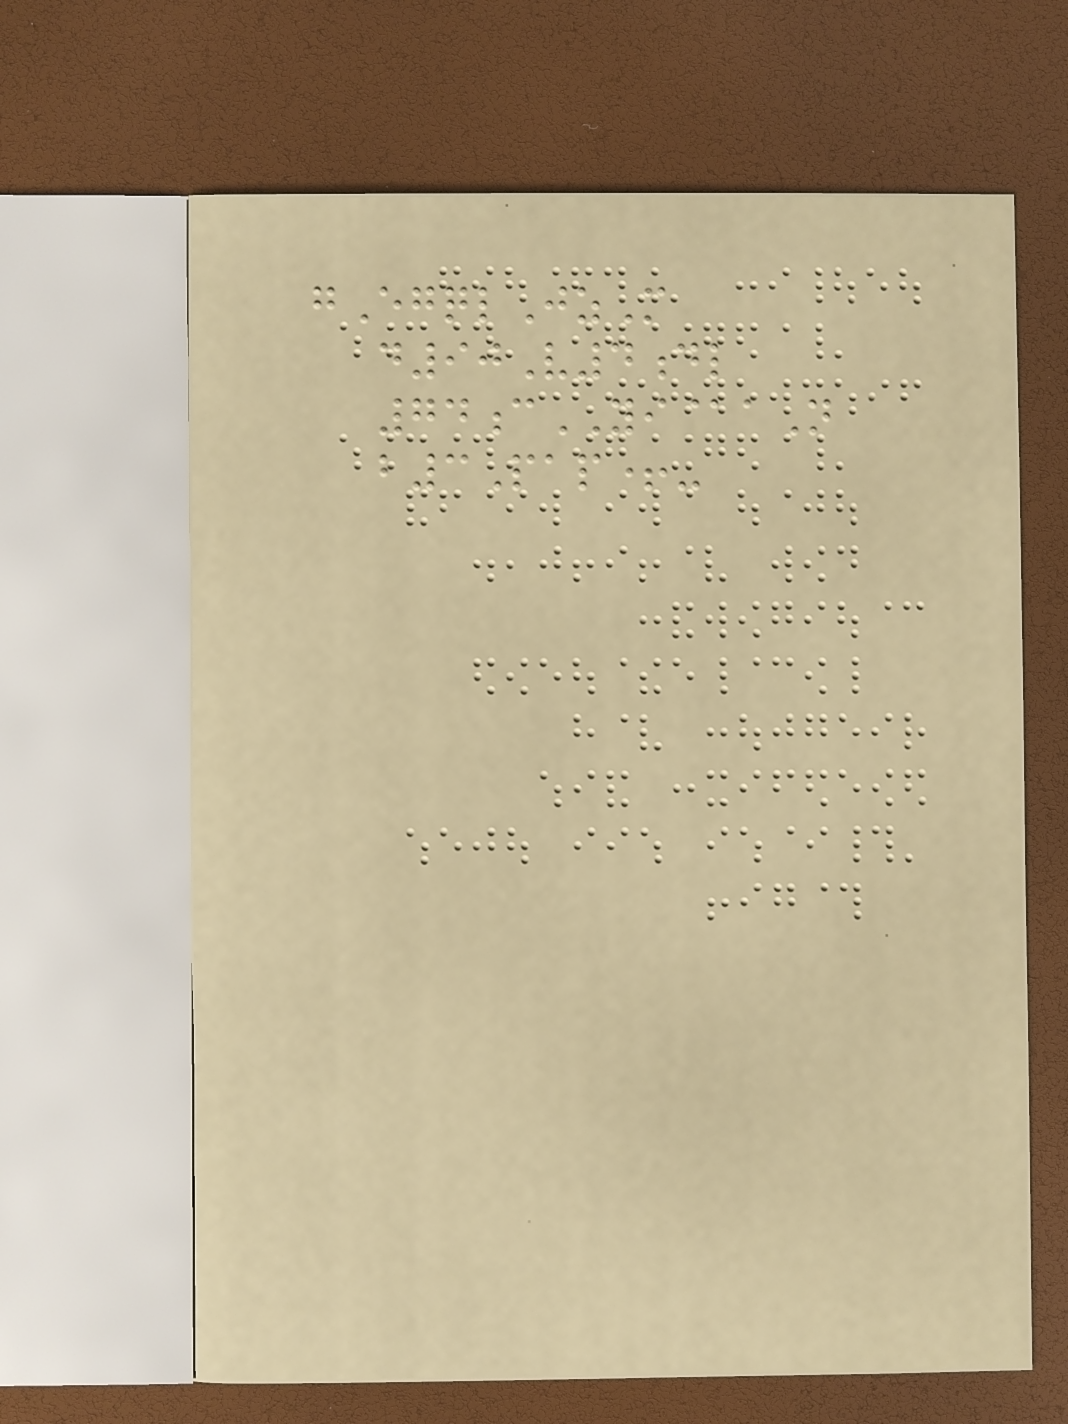gEgqlJzM
d90V4dl
74cYI@aN
b3Pap+-
